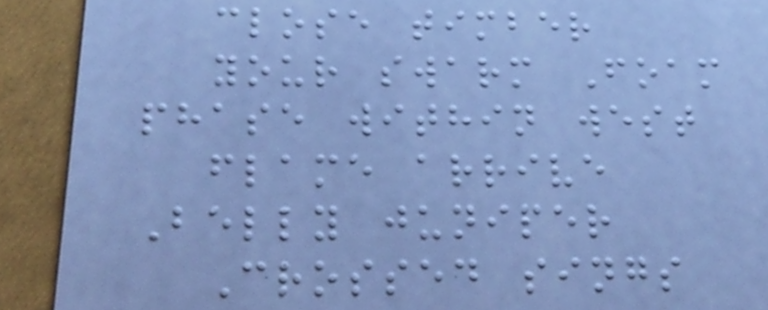close timber
your swarm Foam
phase within west
flame arrive
Belly juniper
Crossed sings
